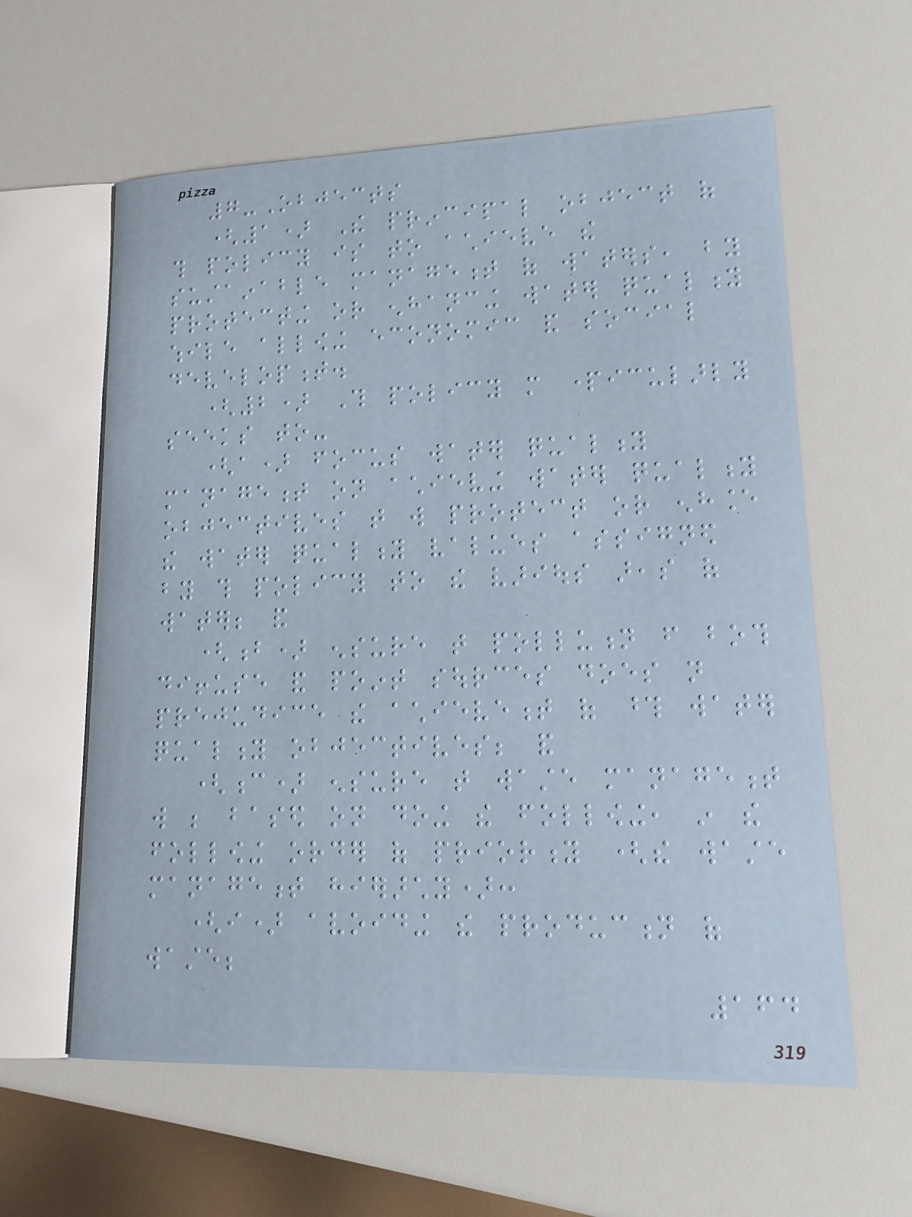7-Objects
(1) The principal object of
this policy is to achieve the
sustainable management of waters, by
protecting or enhancing water quality
while allowing economic and social
development.
(2) This policy more particularly
seeks to-
(a) focus water quality
management on achieving water quality
objectives that will protect or enhance
the water quality values assigned
by this policy to the various areas of
water; and
(b) ensure that pollution from both
diffuse and point sources does not
prejudice the achievement of those water
quality objectives; and
(c) ensure that waste management
will be based on doing the following, in the
following order of priority (the waste
management hierarchy):
(i) avoiding the production of
waste;
164
